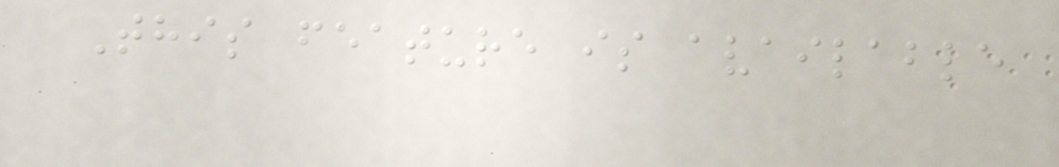This feature is available
